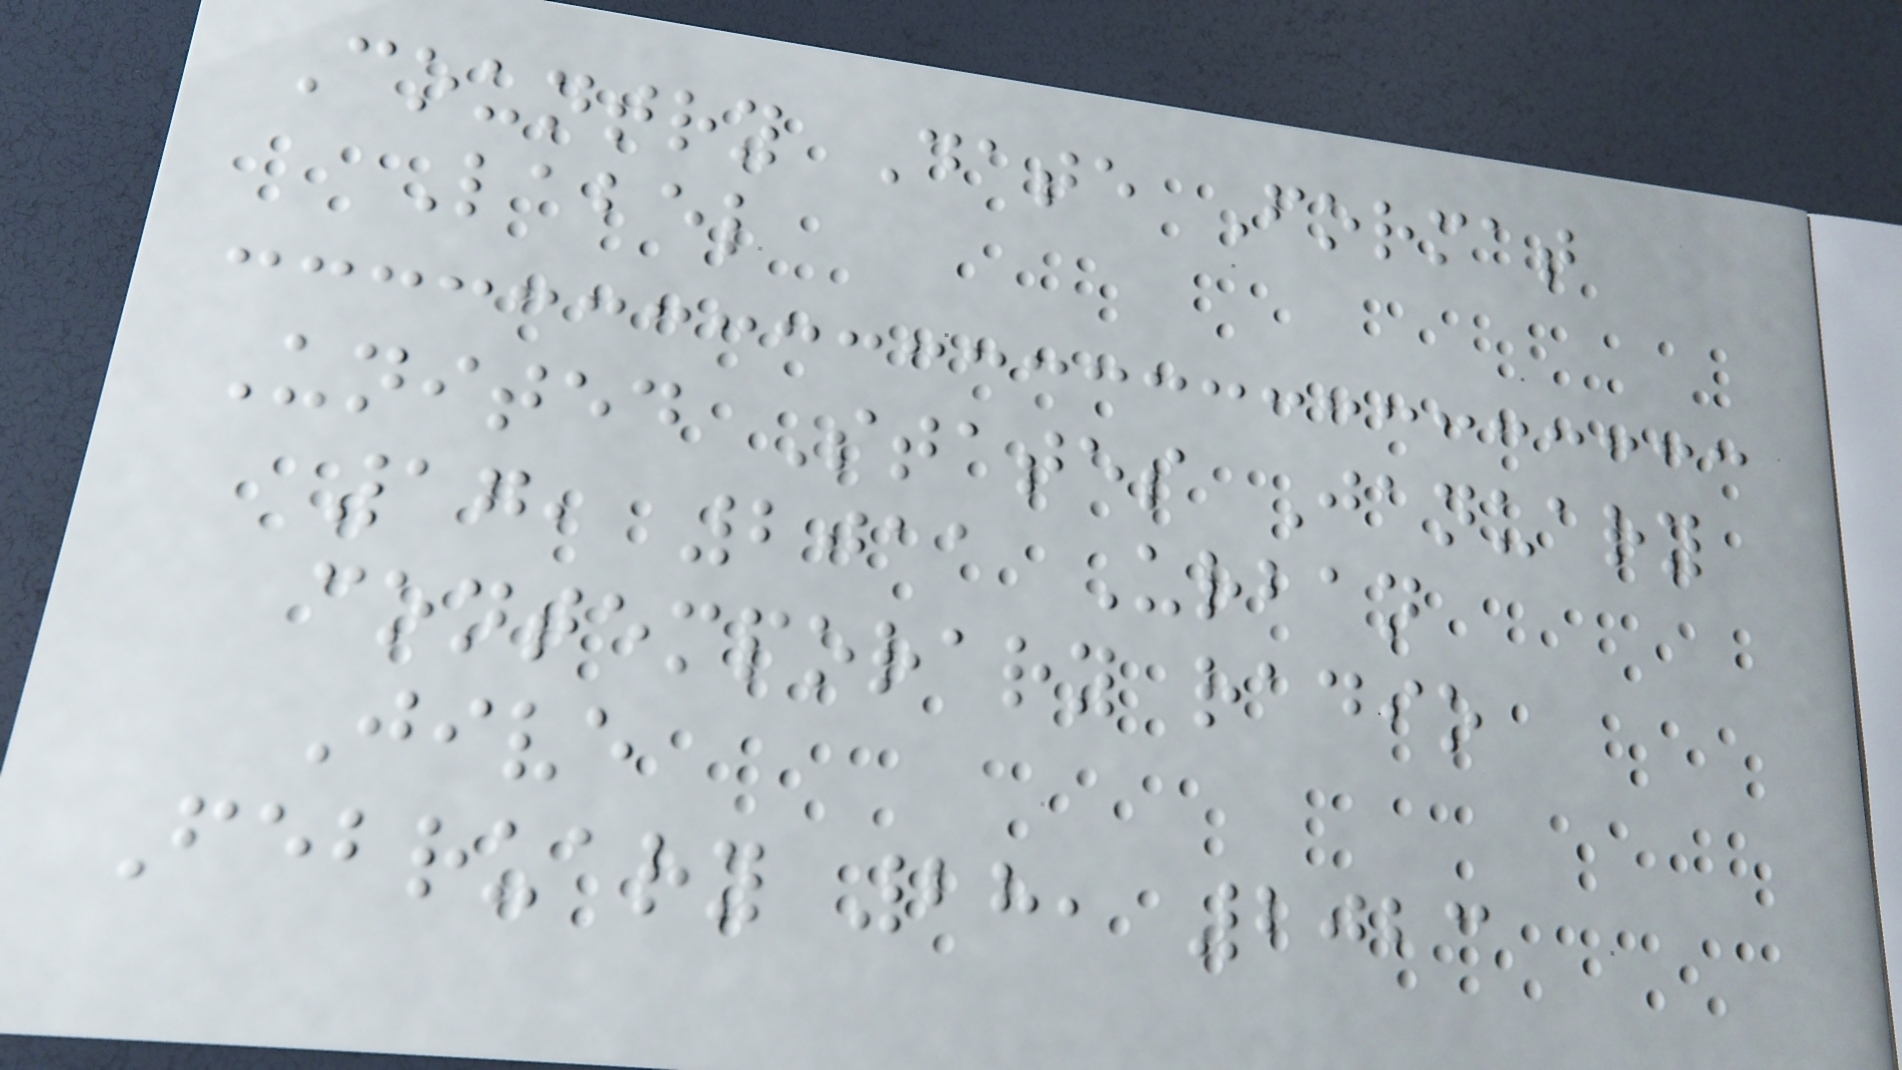Country Date Format
Label
United States January
17, 2011 Urban
contemporary radio
Jive
February 28, 2023
